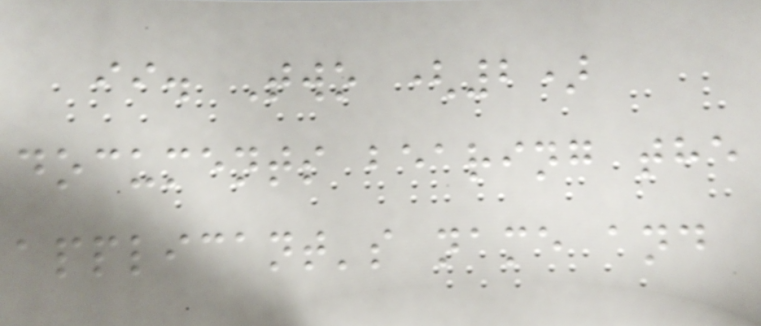ii. Two (2)
documents bearing the
applicant's name and
